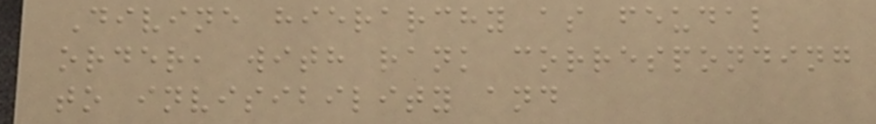Divine hierarchy as feudal
order, with rank corresponding
to invisibility and
